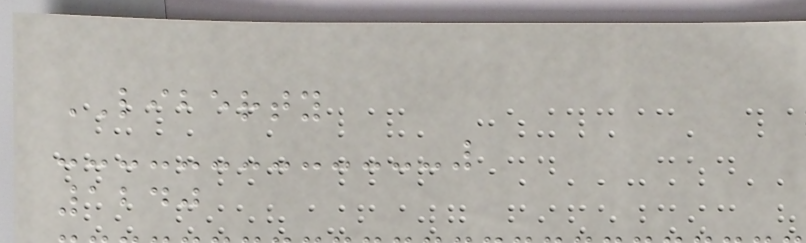LIBERTY
1240
